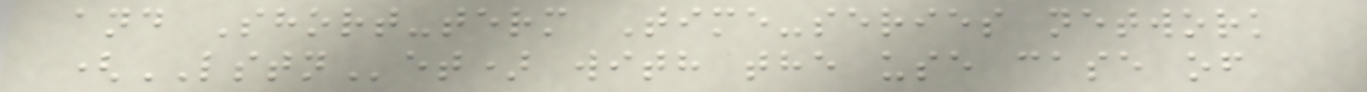and Short-term Time-series network
(LSTNet) with the use case of
